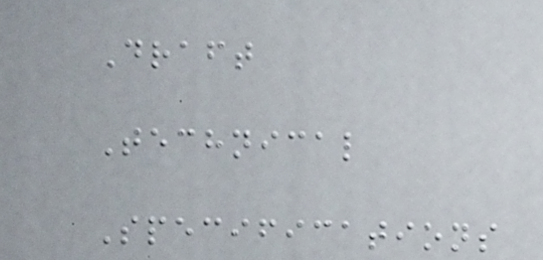Draft
Technical
Specifications
